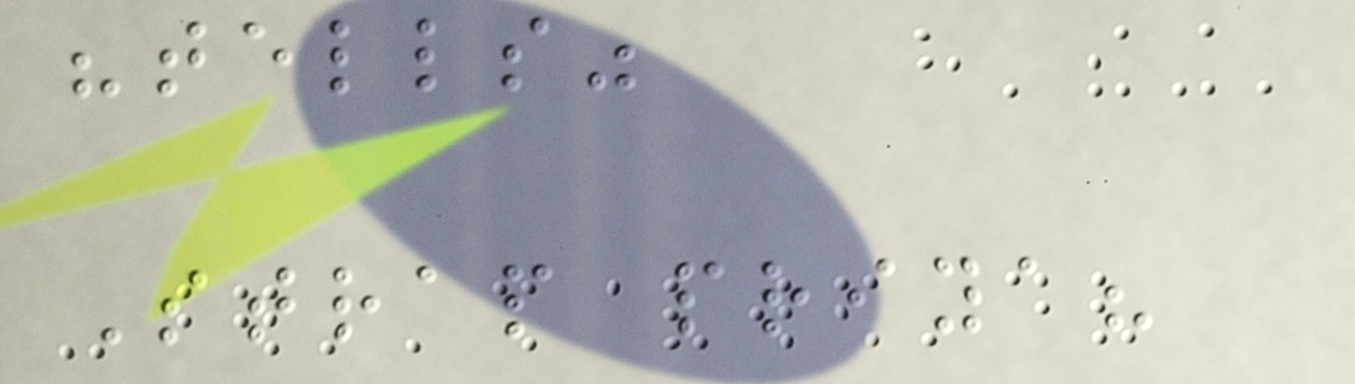"tells"
Strap priya?
